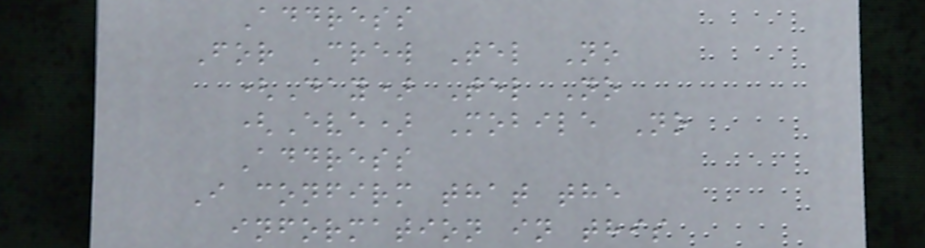Address
For Crew Tel No
(Day) Tel No
(Eve) Mobile No
Address
I confirm that the
information in this
